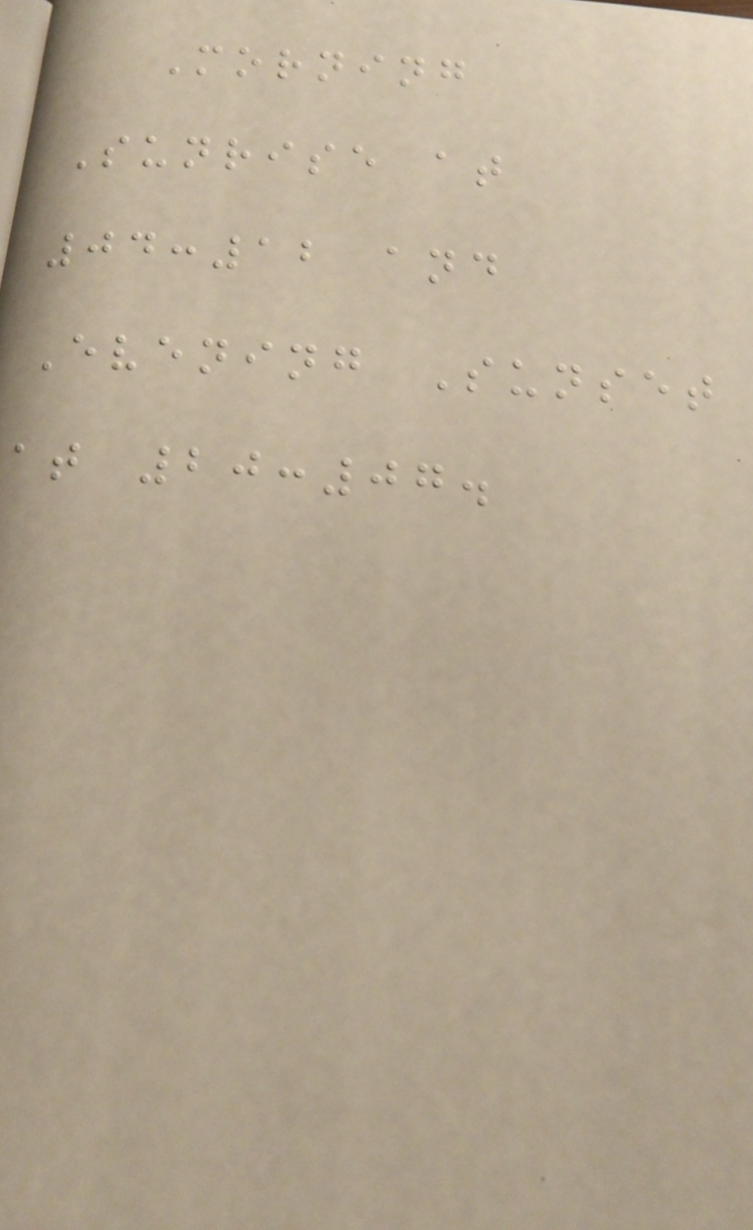Morning
Sunrise at
04:12 and
Evening Sunset
at 20:07.
